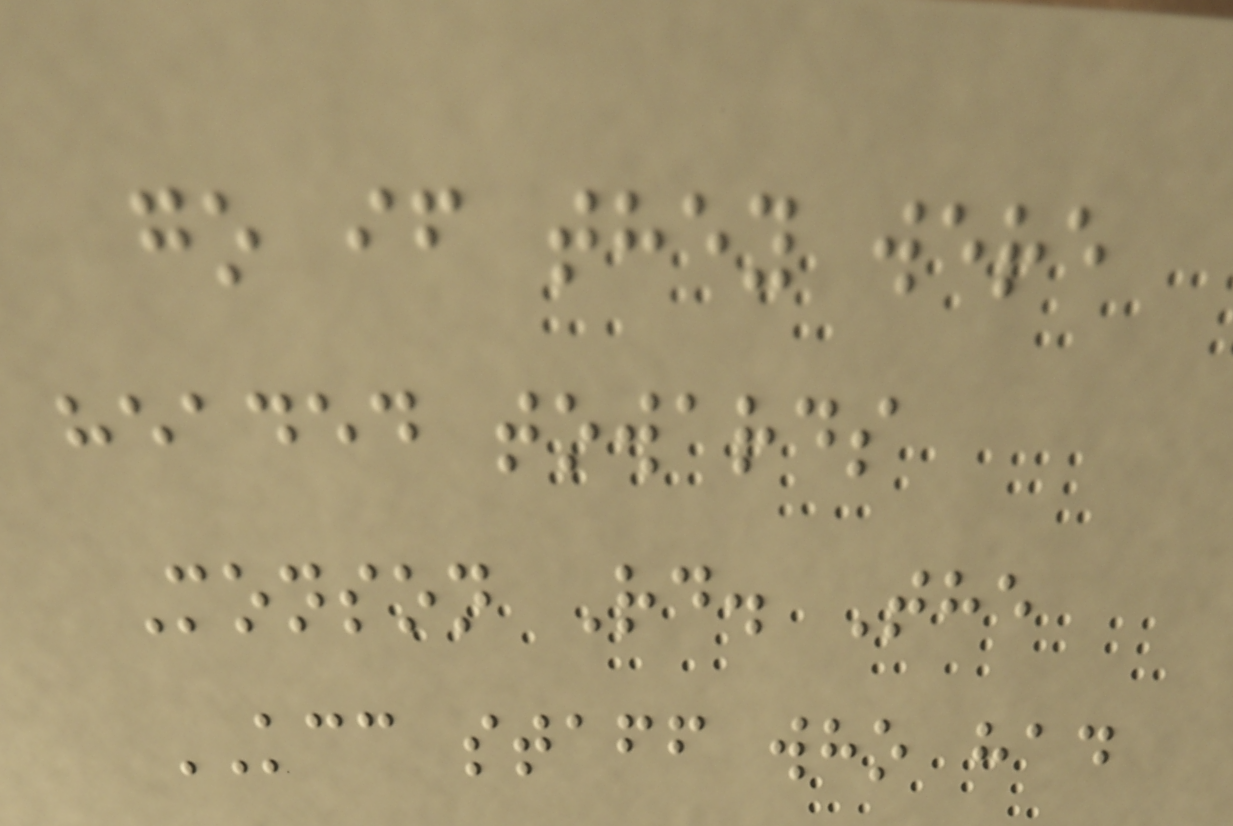go if they were
headed towards
Monson Rd. The
KCC staff who had
